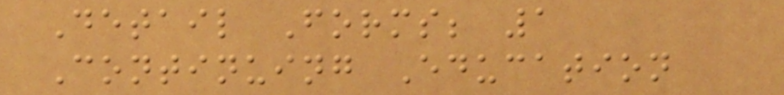Detail Forms; 1
Continuing Education
